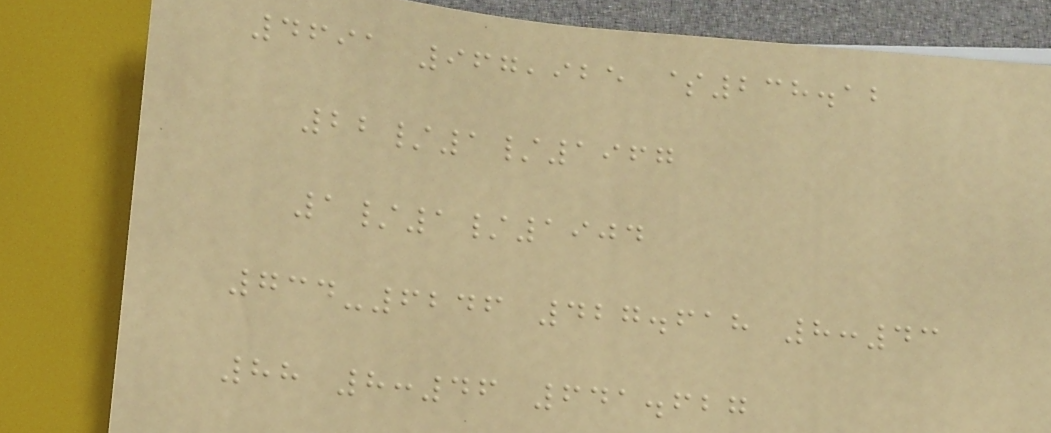4691 967,925 $238.12
22/1/1967
1/1/1904
734-6246 427.618 8:43
88 8:46 641.627
